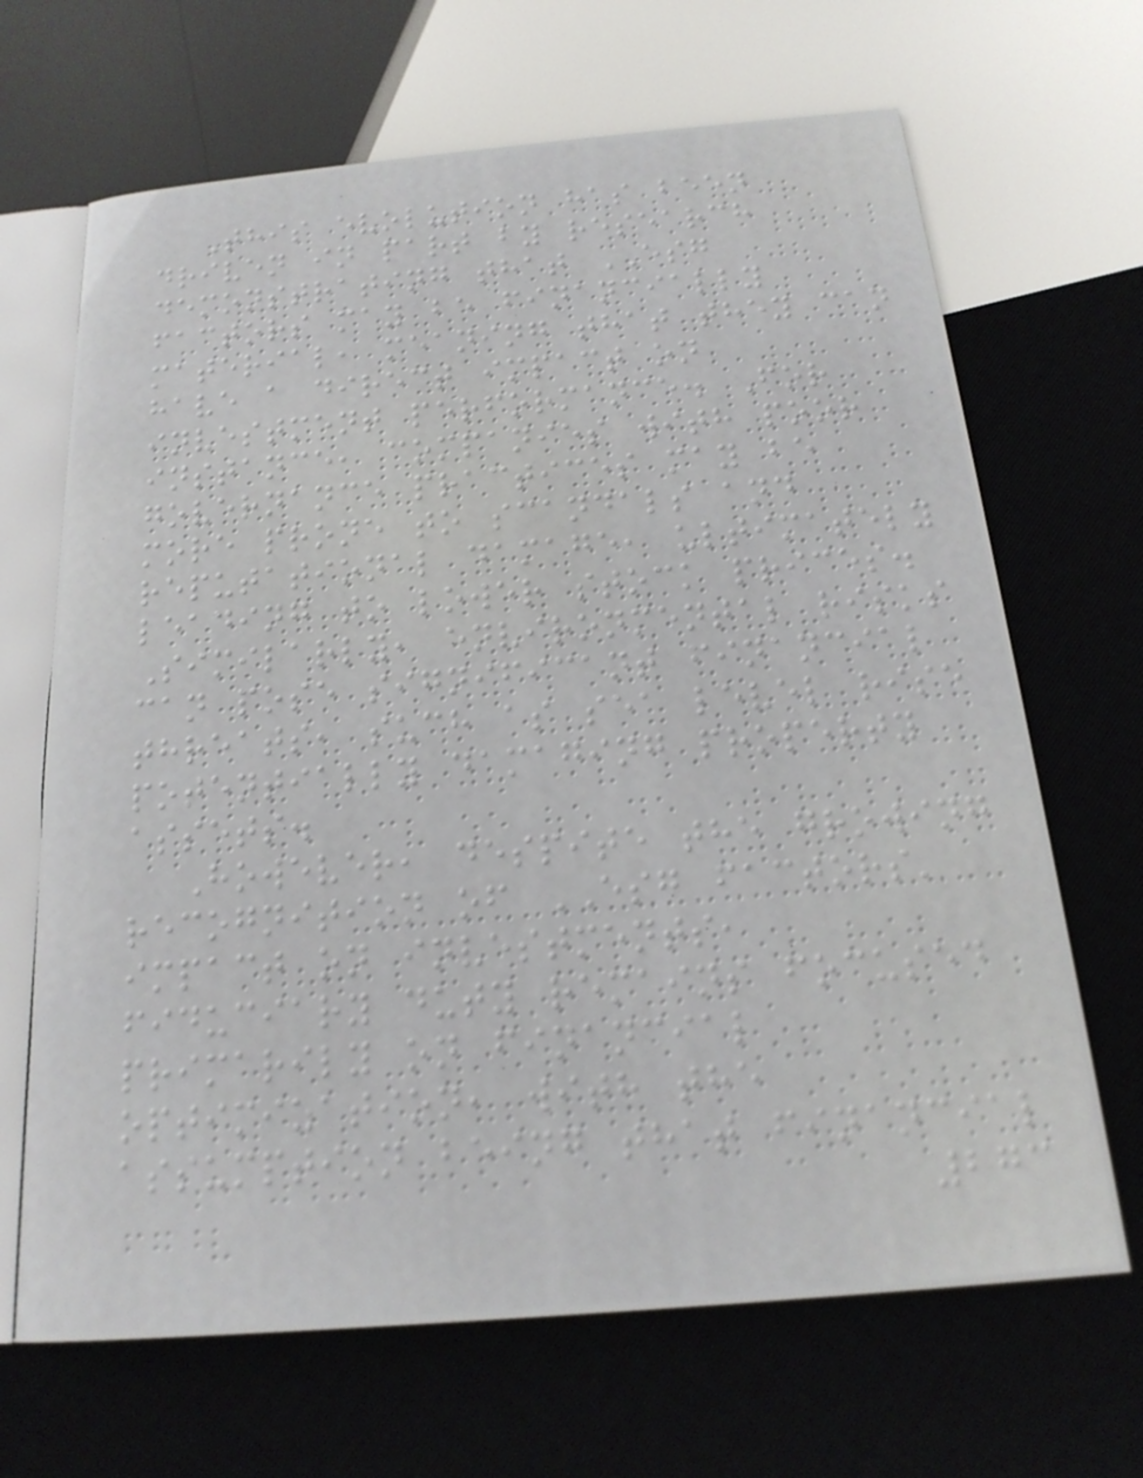This evolution has been
driven in part by research
demonstrating that ESG
factors may be financially
material, meaning that they can
have a direct impact on
investment performance. For
instance, companies with poor
governance practices may be
more prone to scandals and
reputational damage, ultimately
leading to lower stock prices.
Similarly, environmental risks
can pose significant financial
threats, such as sea level rise
potentially damaging property
assets.
However, despite the growing
recognition of ESG factors'
impact on investments,
fiduciary duty remains focused
primarily on financial
optimization, with the
assumption being that financial
273
